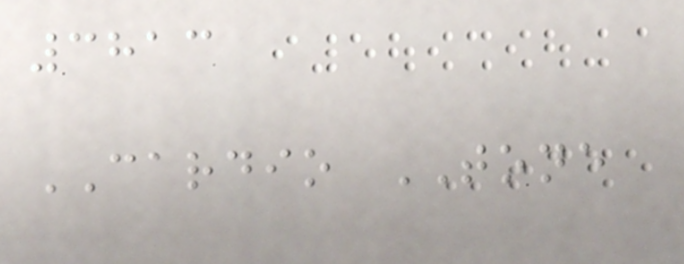3813
CARDIO TONE
